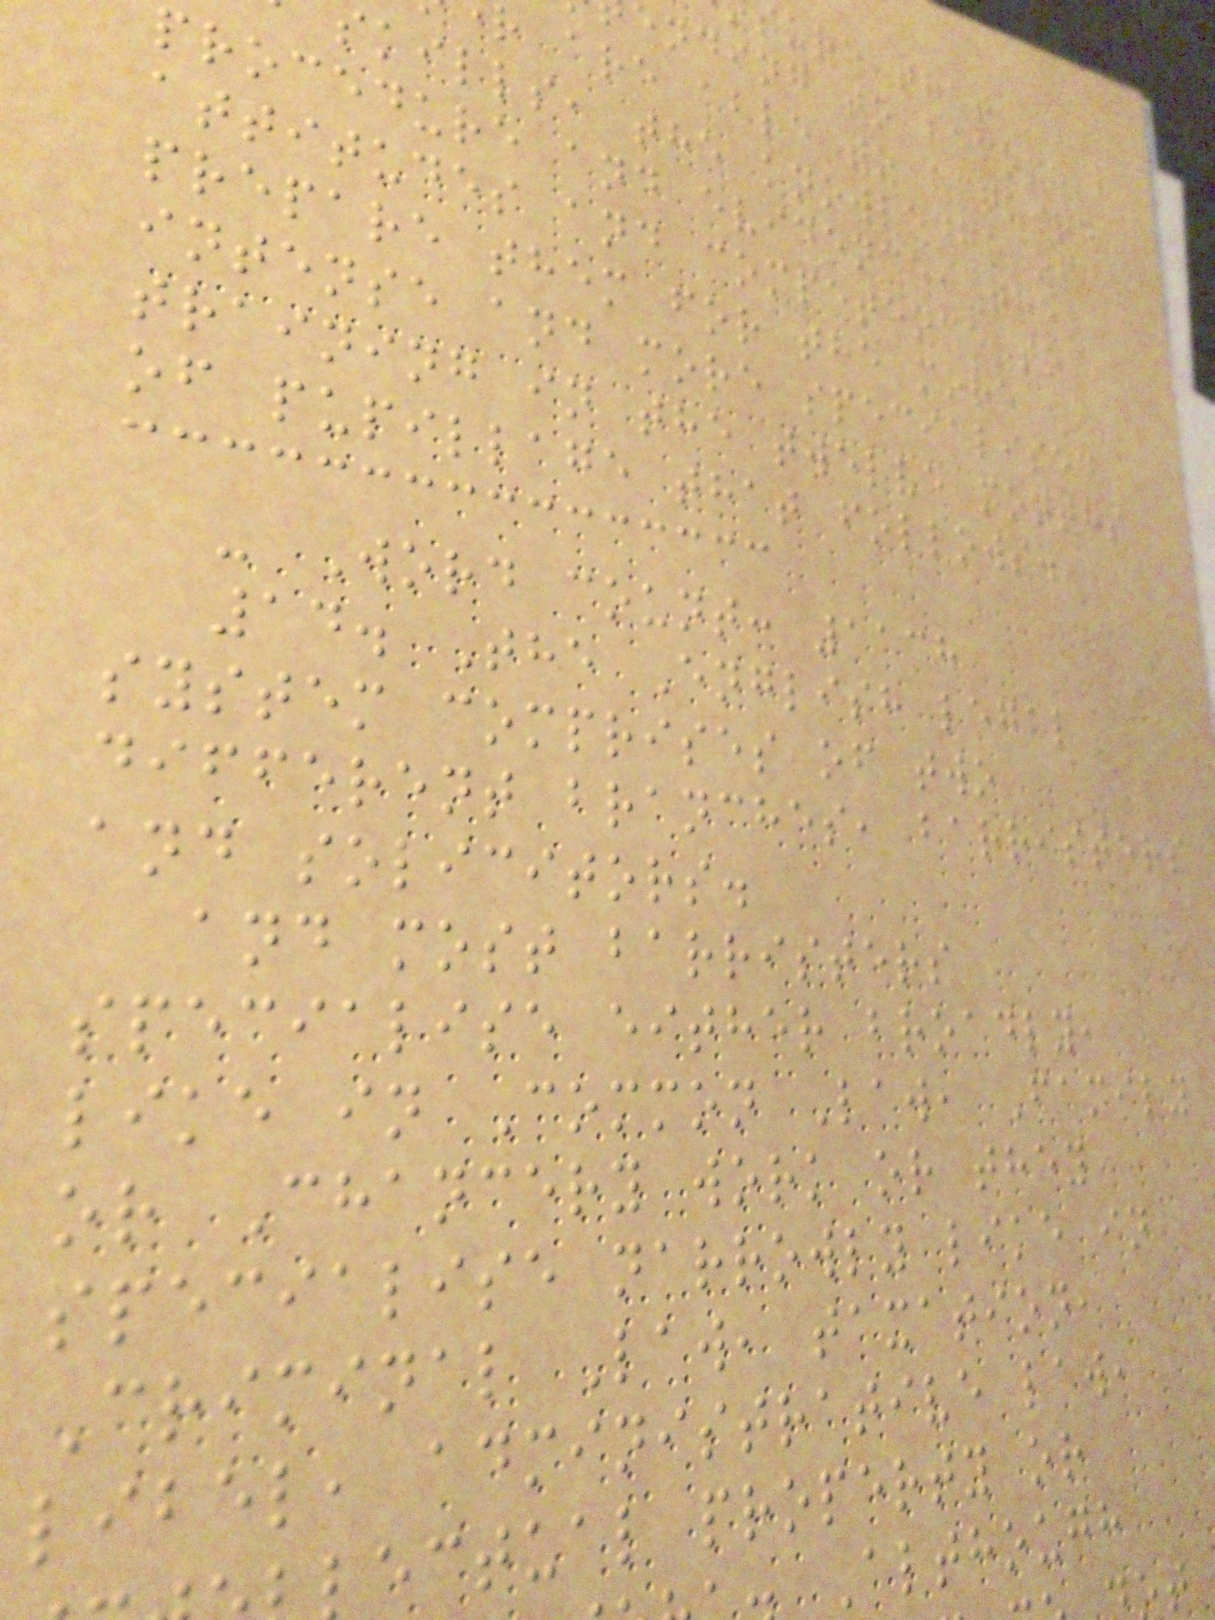sure that
ending to become a
r are able to acquire
skills, the knowledge of
procedure and evidence, the
attitudes and competence to
prepare them for the more
intense and more specialised
training in the twelve months
of pupillage that follows.
- Word count: 1138
14. The English legal
system comprises of two
different branches, barristers
and solicitors.
and most barristers
specialise either broadly,
like in Common Law, Family
or Chancery work or they
specialise narrowly like in
Criminal Law, taxation,
libel, administrative law,
ectual property or
Although
